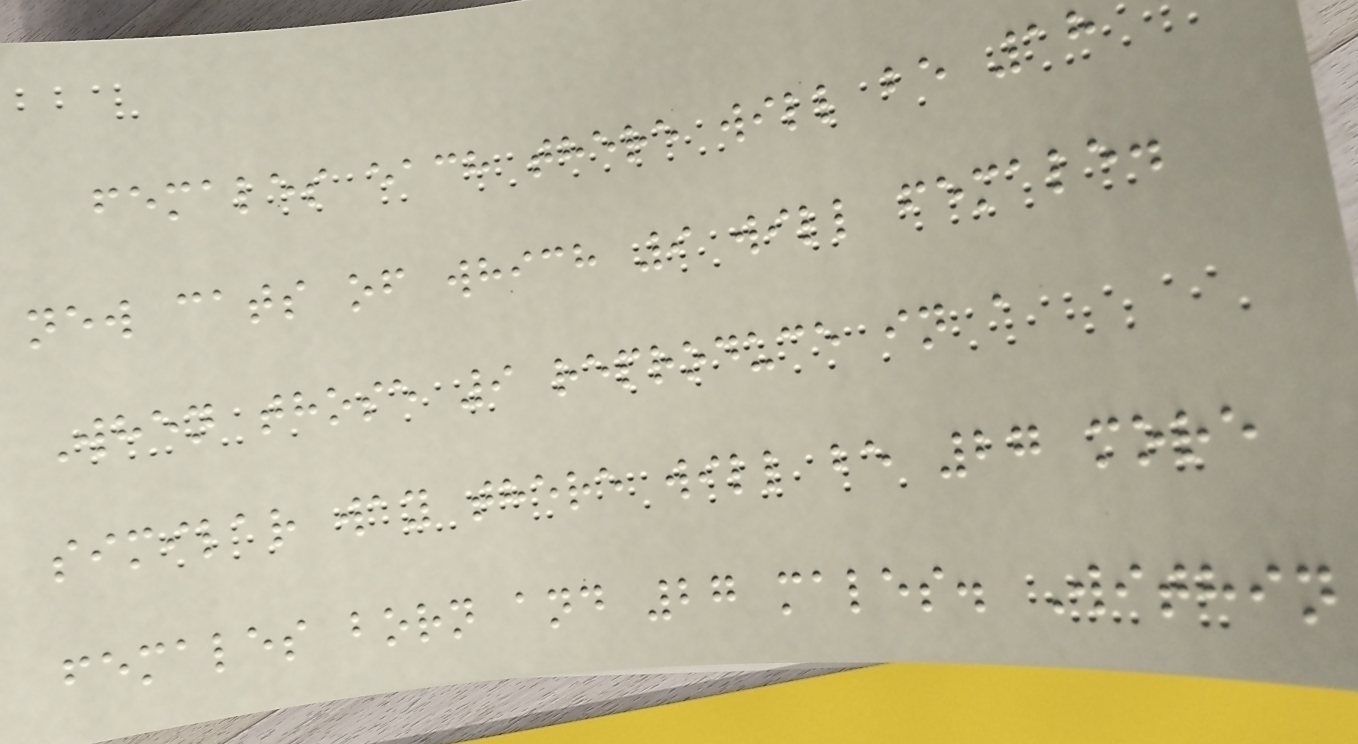females each there will be 18
new cats of which 9 will female.
When those 9 reproduce in a
similar way there will be 27 more
females born and 27 males. Within
